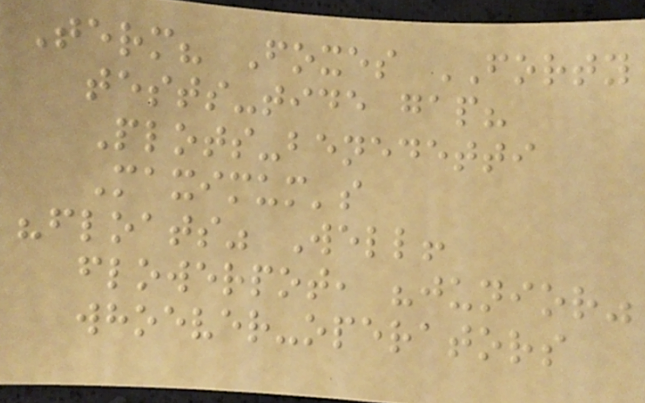Term? Foxes FORTY
tests-tide gap?
Plots-benedetti
Maximum's
"floats" Well!
flowerpot, "junior"
whoever-operators
